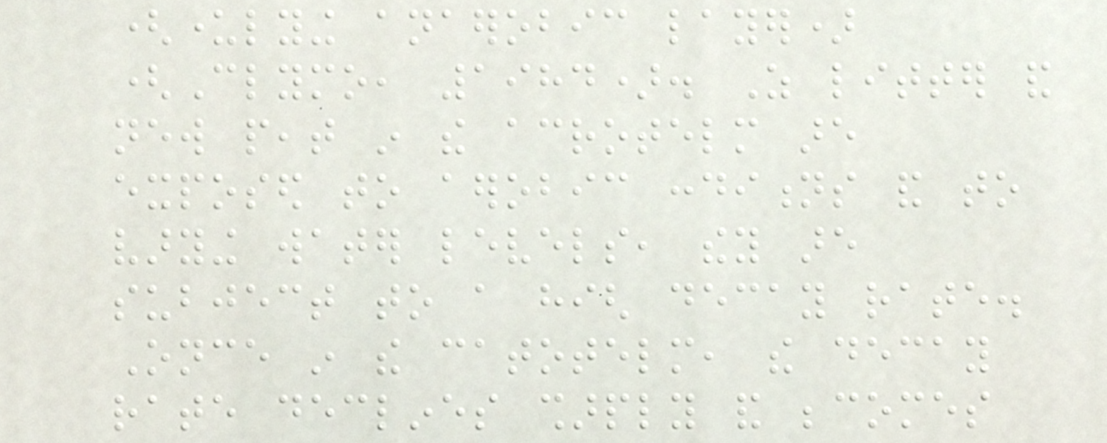(underlying anaerobic layer)
(Clymo, 1984). As litter and
new peat in the acrotelm are
exposed to aerobic conditions and to
varying water levels, they are
subject to a high decay rate.
Once in the catotelm, the decay
rate declines sharply and becomes
